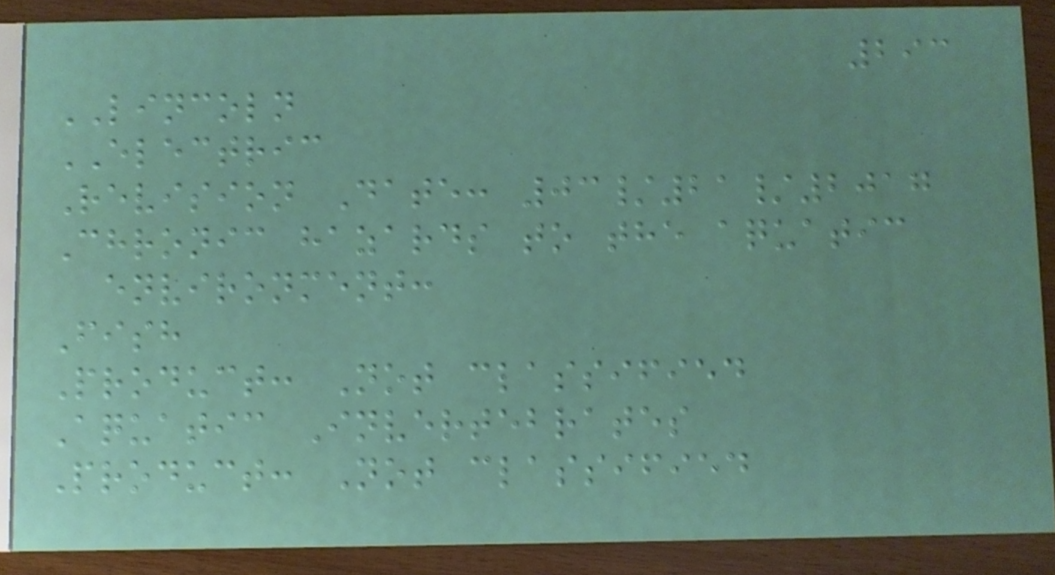293
LINCOLN
ELECTRIC
Revision Date: 03/21/2017
Chronic hazards to the aquatic
environment:
Fish
Product: Not classified
Aquatic Invertebrates
Product: Not classified
